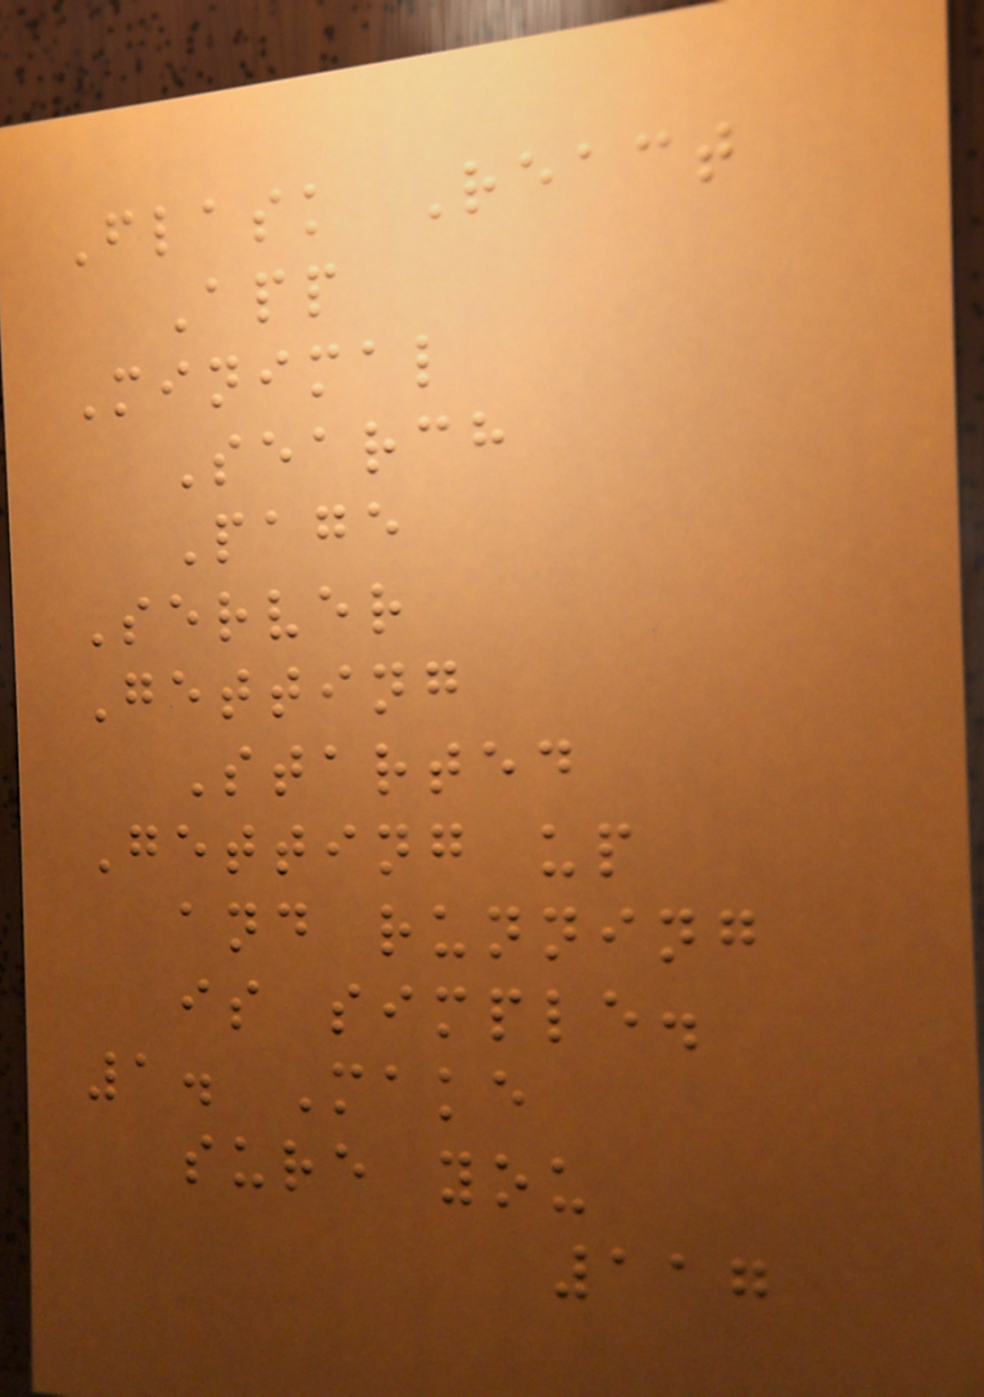Flask React
App
Minimal
Search
Page
Server
Getting
Started
Getting up
and running
is simple.
1. Make
sure you
117
